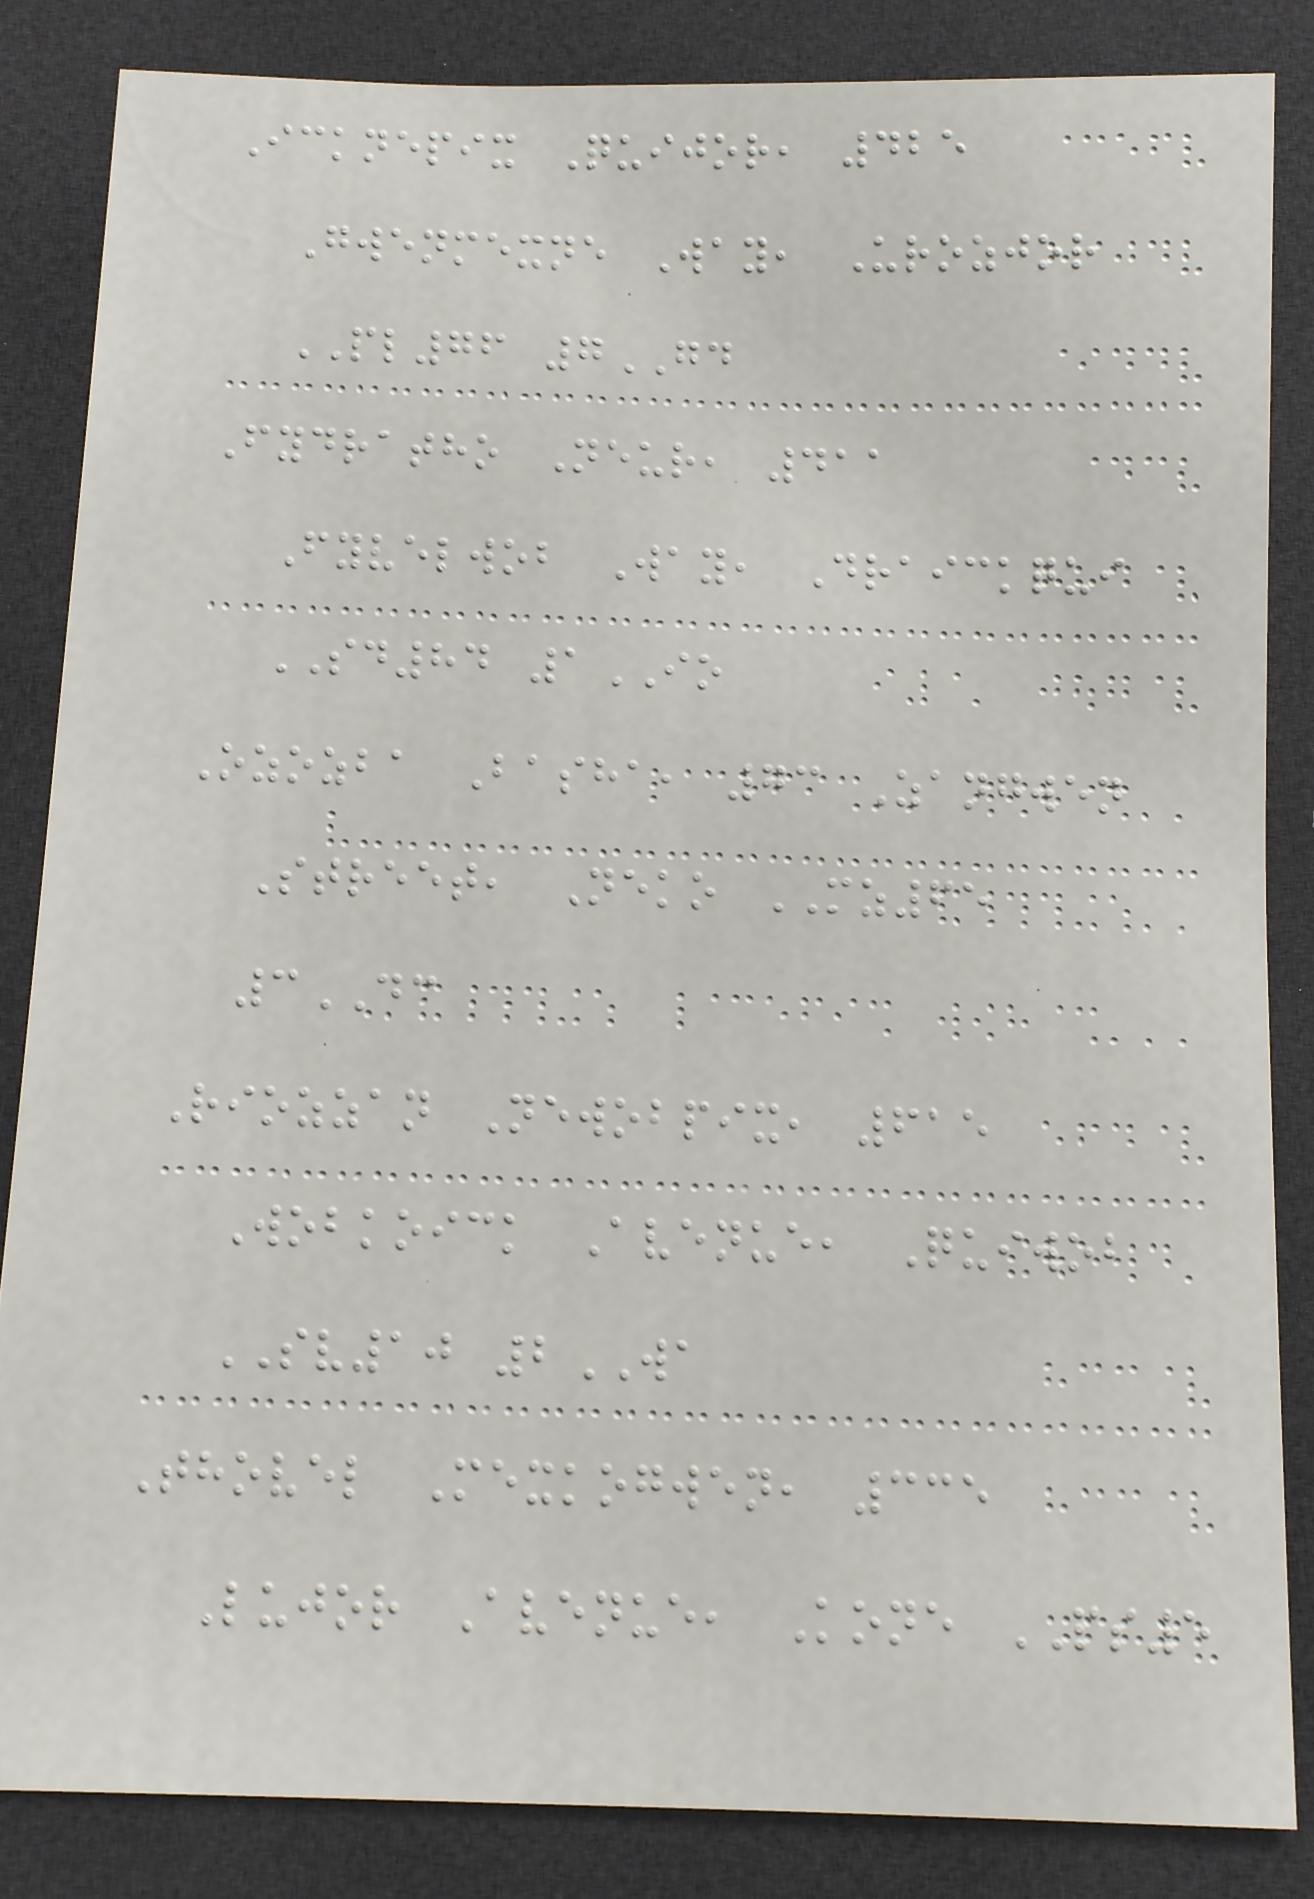Icknepix Quijor, 425
Gwenmexne Way, Urozjor
PL76 7GD
Fydratho Neur, 411
Fyvelwob Way, Draickqui
SD84 1IO
Ozozba Basha, 73 Zangwen
Street, Neko MZ65
3DC
Riozzan Newobpix, 615
Wobkoick Avenue, Quiwob
SV10 2WA
Thovel Mexkogwen, 335
Lujor Avenue, Kone PS5
